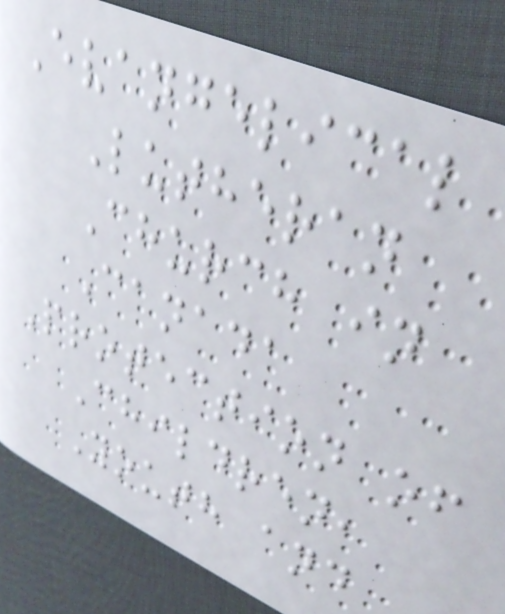Evangelical
Lutheran
Church in
Canada
Protection of
Children,
Youth and
